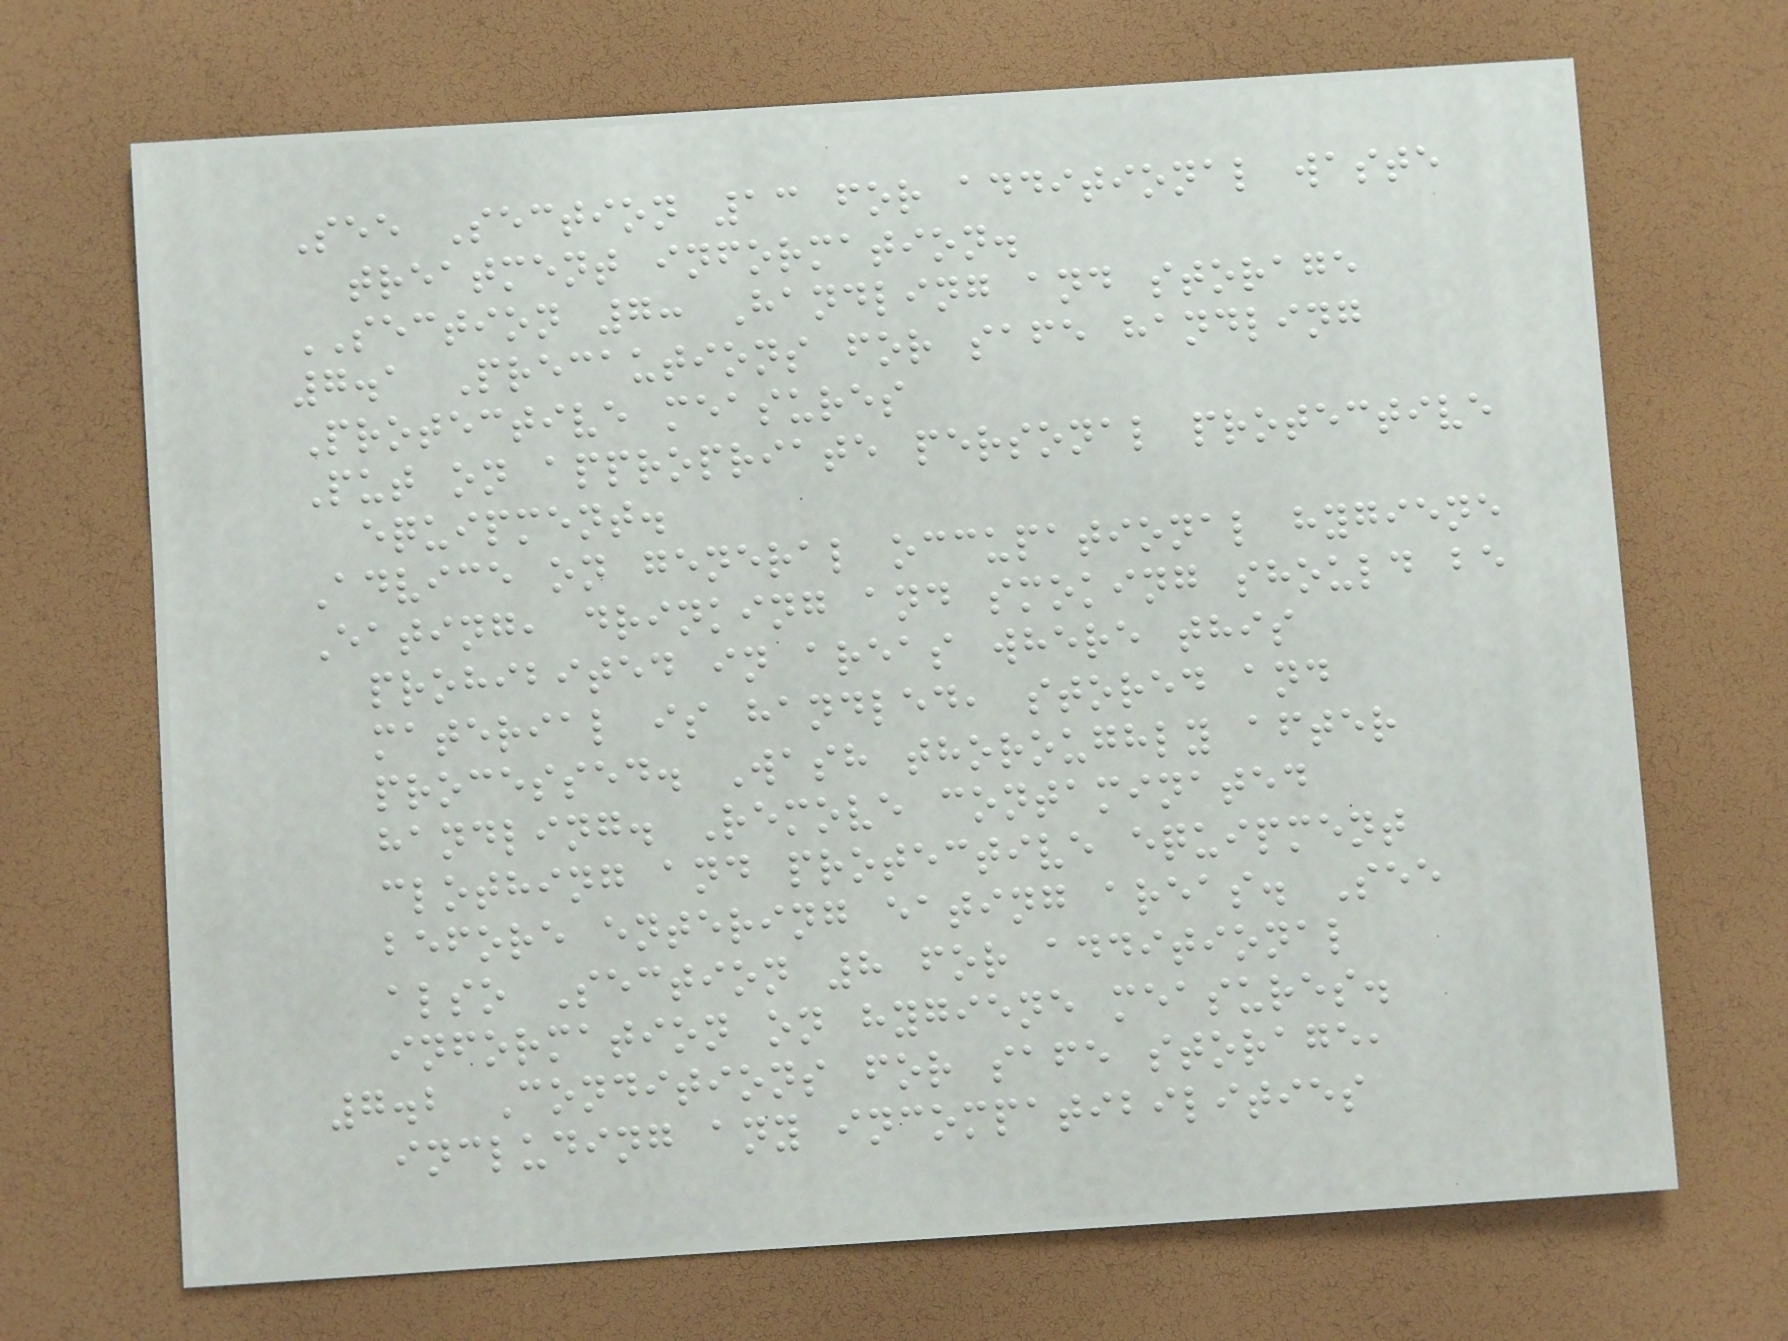See Section 13 for additional waste
treatment information.
SECTION 7: Handling and storage
7.1 Precautions for safe handling
Protective measures
Put on appropriate personal protective
equipment.
Advice on general occupational hygiene
Eating, drinking and smoking should be
prohibited in areas where this
material is handled, stored and
processed. Wash thoroughly after
handling. Remove contaminated
clothing and protective equipment
before entering eating areas. See
also Section 8 for additional
information on hygiene measures.
7.2 Conditions for safe storage,
including any incompatibilities
